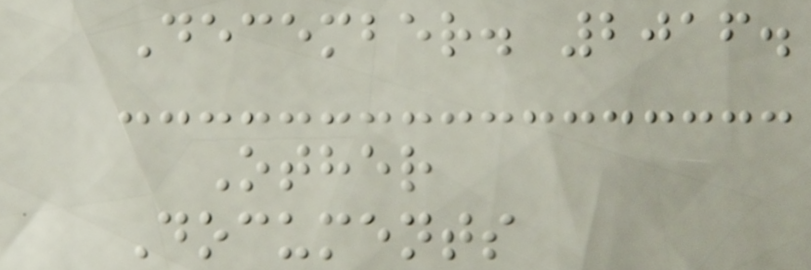December. 2016.
Other
Documents
